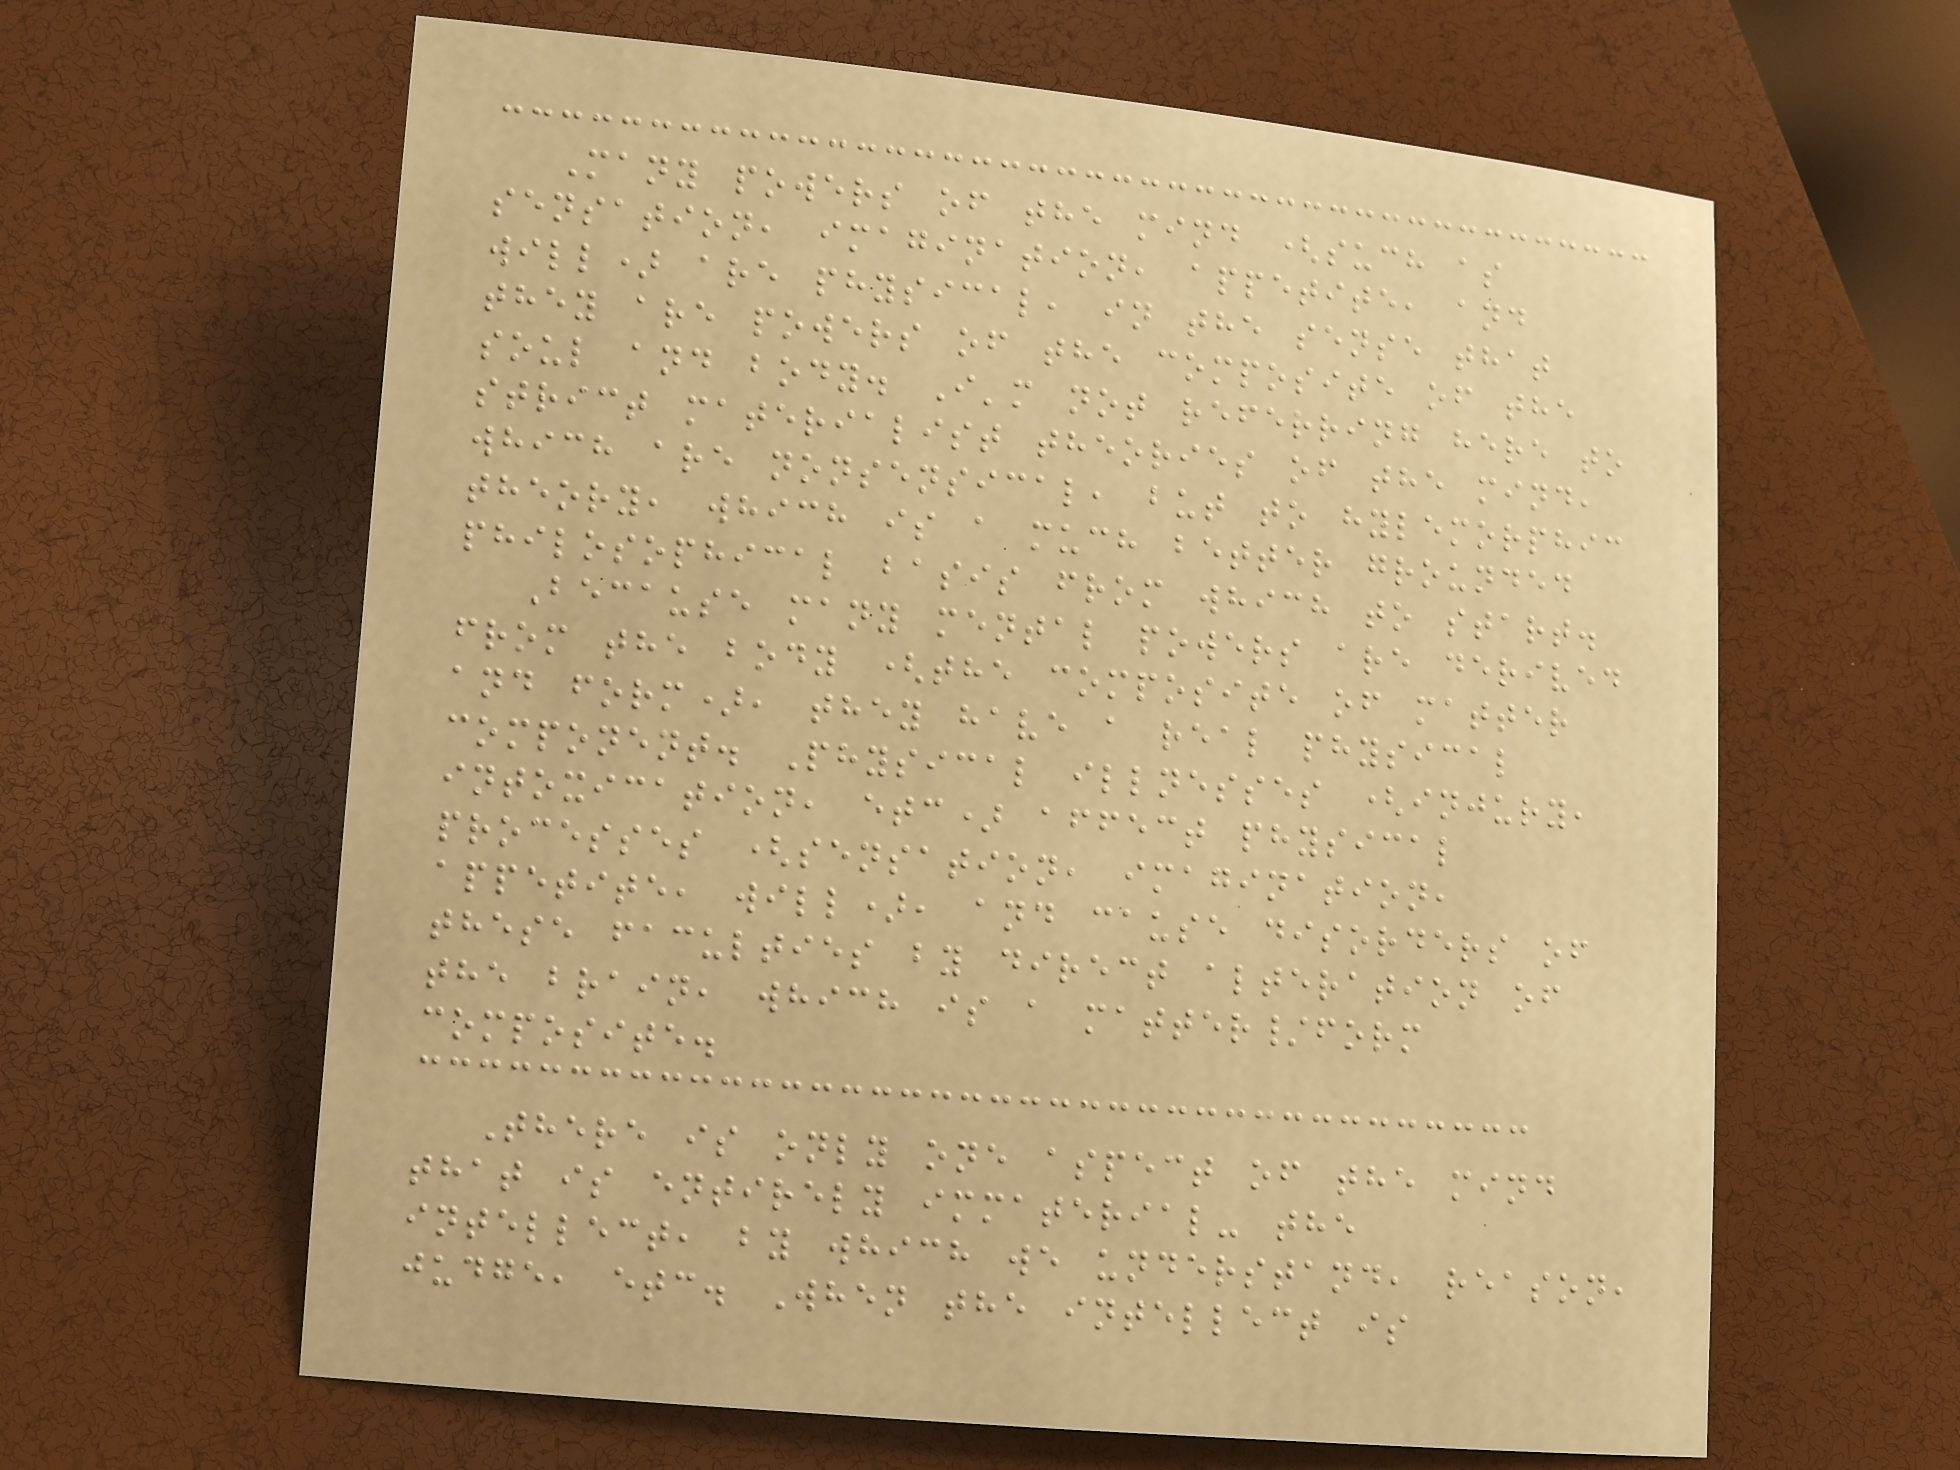Many powers of the mind (such as
sensation, imagination, appetite, and
will) are physical, in the sense that
they are powers of the composite of the
soul and body. I'm not referring here to
strict materialist theories of the mind,
which are nonsensical, but to hylemorphic
theory, which is a much better grounded
philosophical basis from which to start.
Because many mental powers are derived
from the body (the composite of matter
and form), they have a real physical
component. Physical illnesses (injury,
intoxication, etc) affect physical
processes (sensation, imagination,
appetite, will), and cause disorders of
these faculties by direct alteration of
the brain, which is a matter/form
composite.
There is only one aspect of the mind
that is entirely immaterial- the
intellect, by which we understand, reason,
judge, etc. When the intellect is
